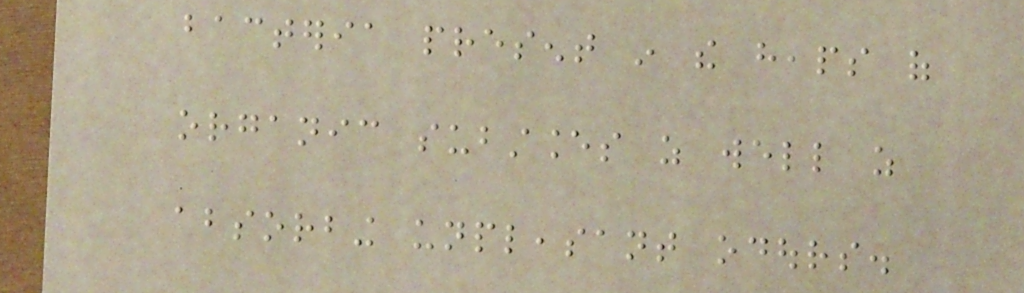bacteria present in the heaps of
organic substances as well as
absorbing unpleasant odours.
